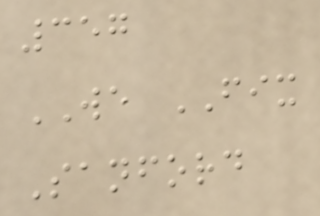357
WE FIX
Sanford
